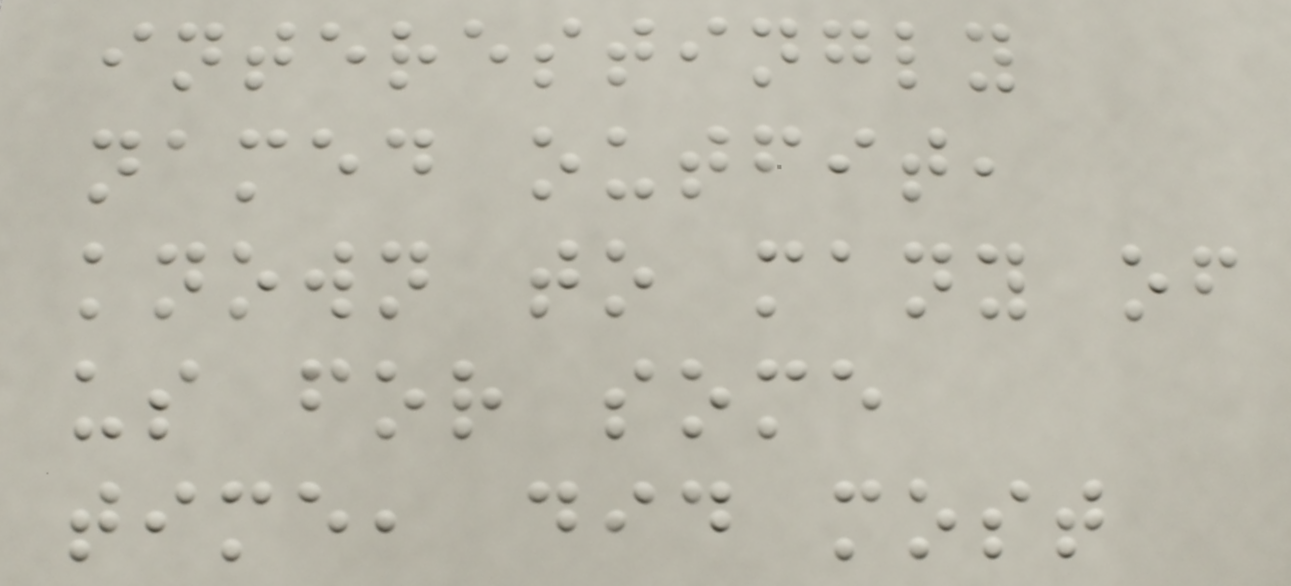interestingly
named outfit,
known to many of
us for some
time, did most
